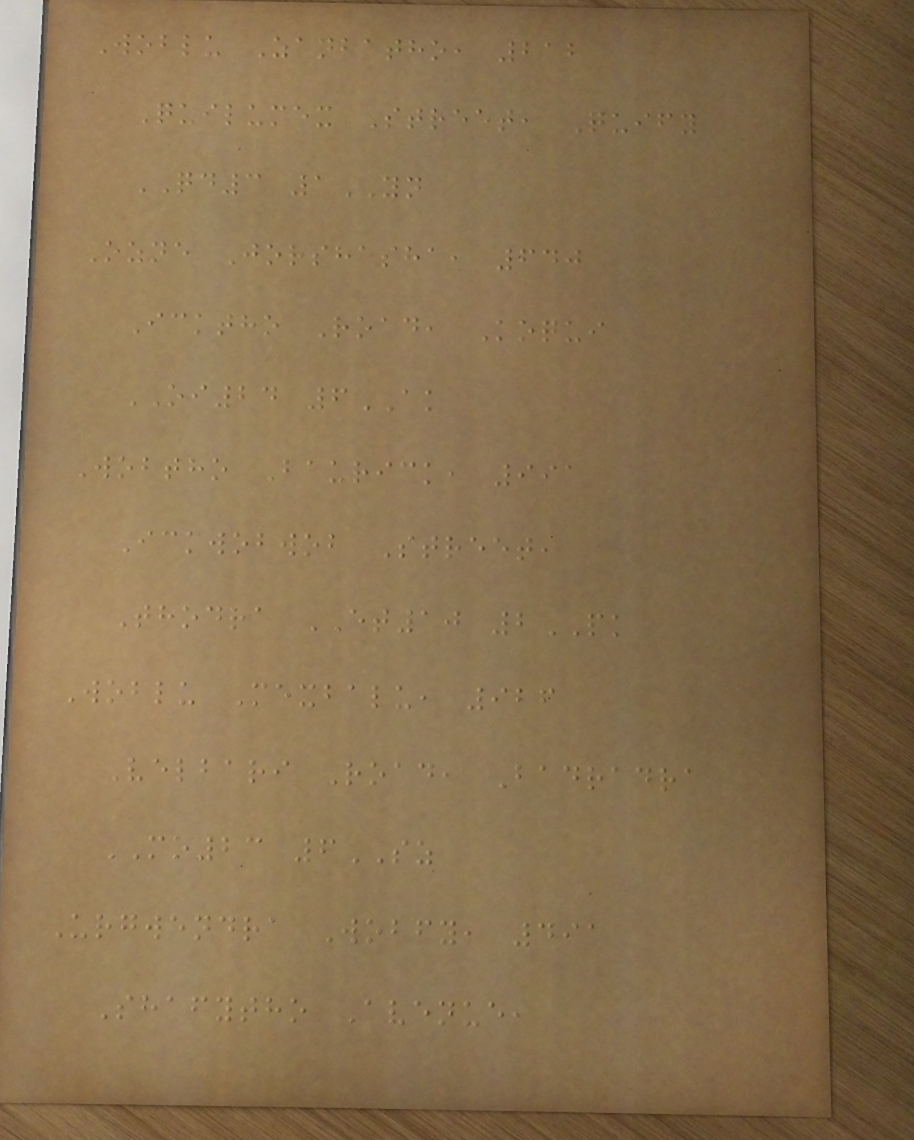Woblu Zanbatho, 212
Quilumex Street, Quify
QD3 1YN
Ozne Jorshasha, 640
Icktho Road, Koqui
OI24 6AK
Wobtho Baurick, 991
Ickwobwob Street,
Thodra ET10 2PK
Woblu Mexbalu, 926
Velbari Road, Badradra
MO23 6SZ
Urgwendra Wobfy, 491
Shafytho Avenue,
